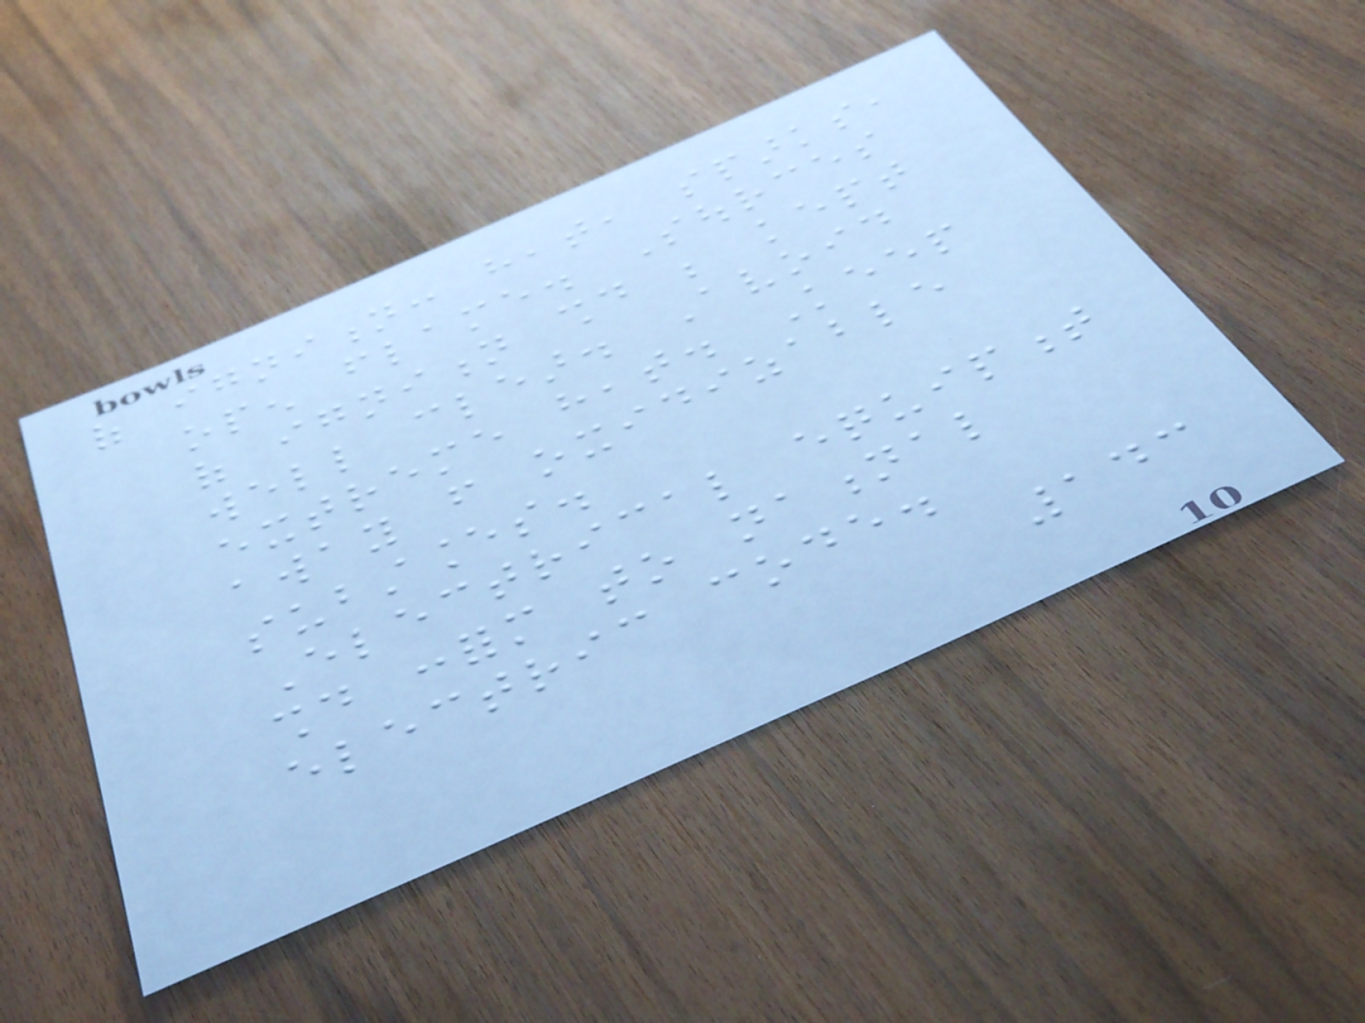of ignition: heat, sparks,
open flame. Sources
of ignition should be kept
well clear. Avoid
extreme heat. Keep
away from oxidizable
substances.
Electrical equipment
should conform to national
electric code.
143
